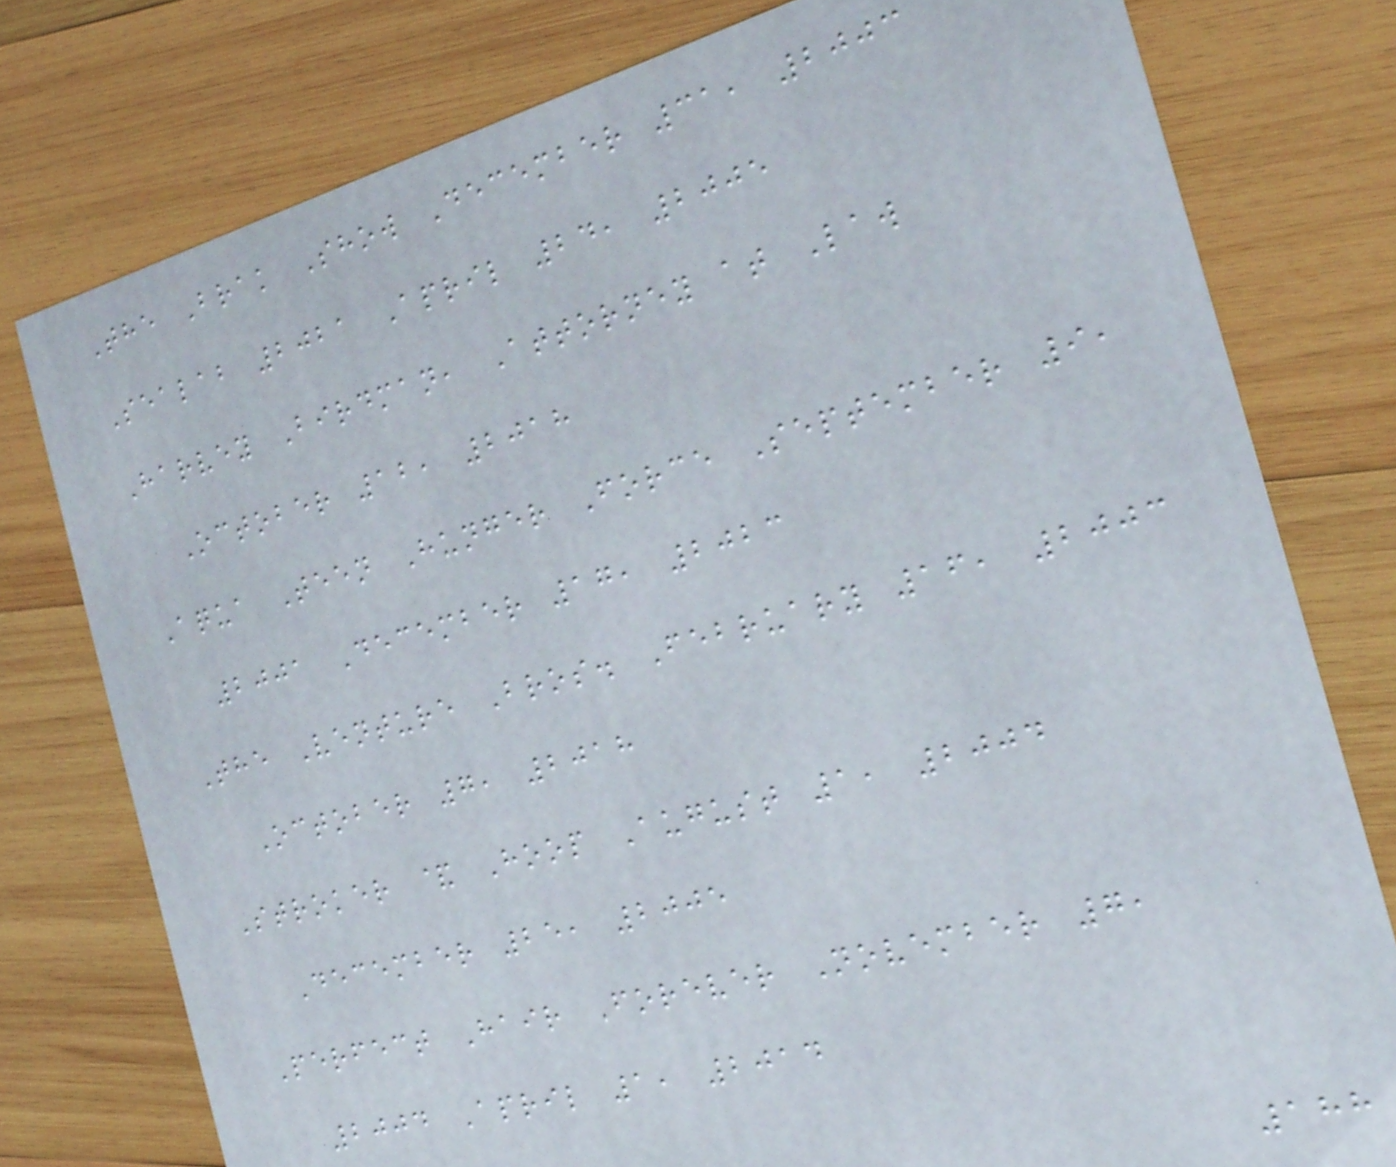The Brak Show December 31, 2003
Sealab 2021 April 24, 2005
Harvey Birdman, Attorney at Law
October 12, 2018
Aqua Teen Hunger Force September 9,
2001 December 17, 2023
The Venture Bros. February 16, 2003
October 7, 2018
Stroker & Hoop August 1, 2004
December 25, 2005
Perfect Hair Forever November 7,
2004 April 1, 2014
188
